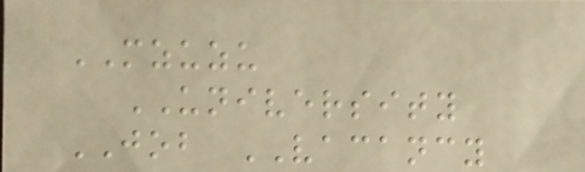MZUZU
UNIVERSITY
JOB VACANCY
